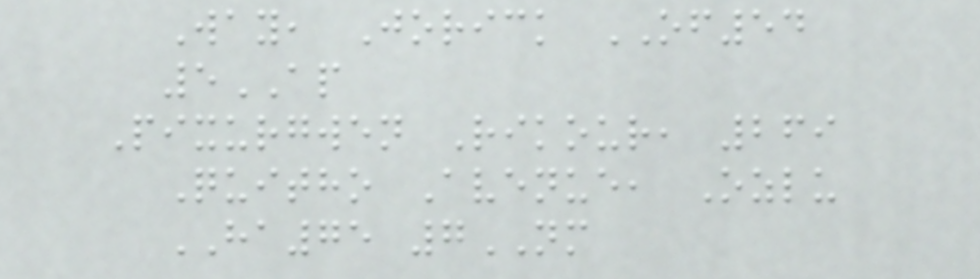Way, Jorick OF54
5AP
Pixurgwen Rikour, 269
Quitho Avenue, Ozlu
HA75 7NM
